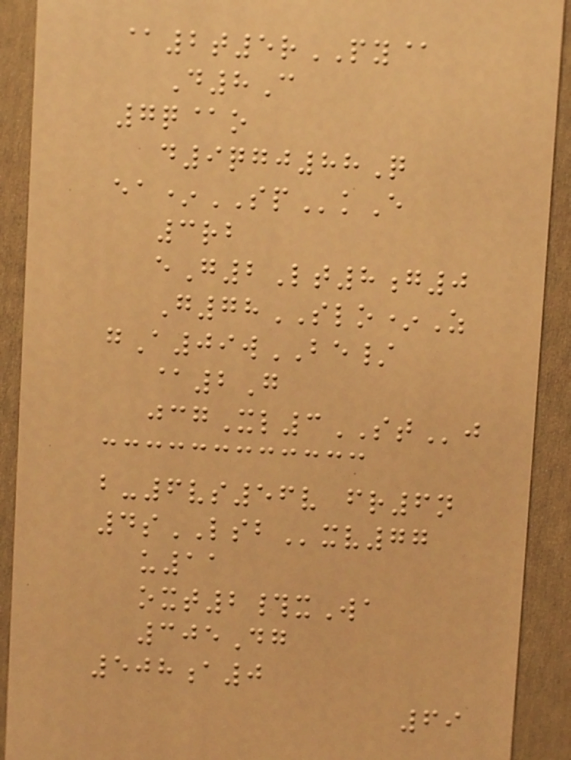@2t5rPY@
D8C
7q@o
d9qgj88Q
ea*SPkE
3rb
eG2Lt8g0
G78SLO*Z
gA09wBE/
@2G
jcgXl3STj
b-6vs56v fr6n
4sLSBxv77
u11
oxt2#xWa
305Dg
508a0
69
